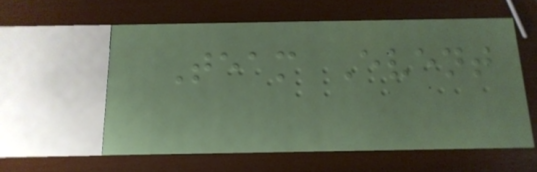Team Event
